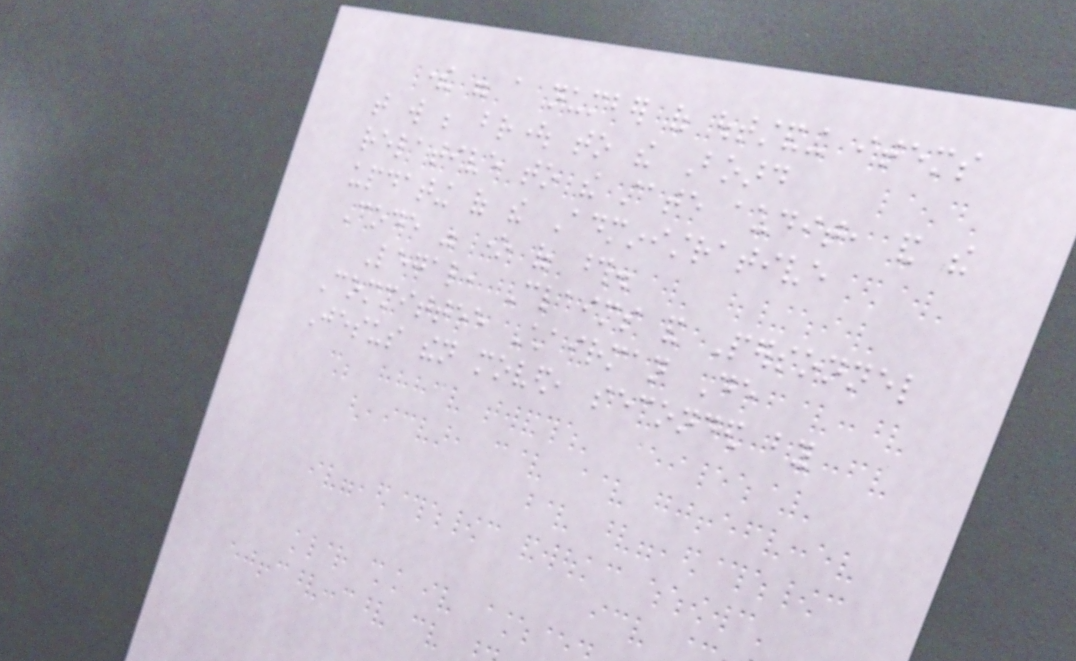there were a number of outstanding items
that will be brought to the Board
relative to the state audit, and the
updating of the Administrative
Code was one of those.
Legal, Claims and Personnel
Committee Chairman De
Jesus then moved, seconded by
